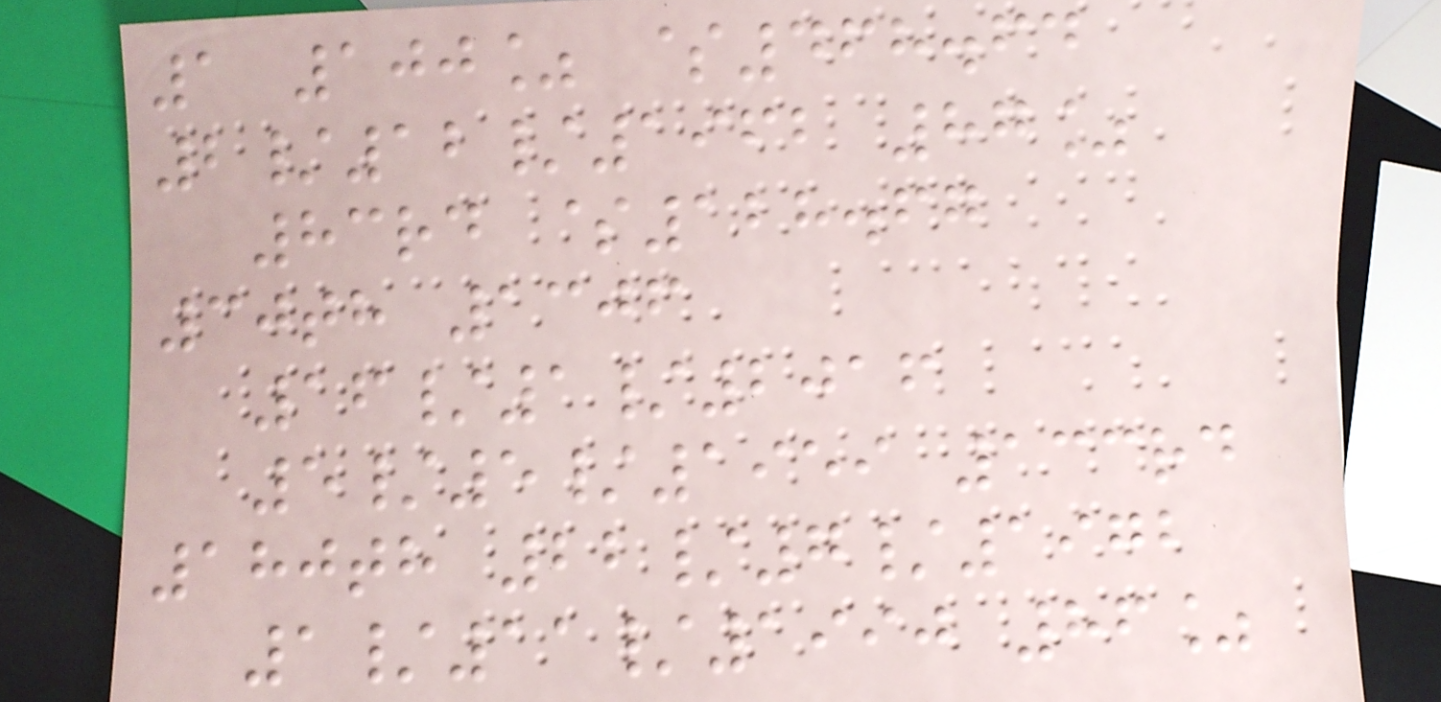1 100% $468.64
2/12/1962 87%
83rd $128.67
30th 1306
16/1/2016
5/5/1959 133rd
180th 22/7/1972
1/11/1990 86%
